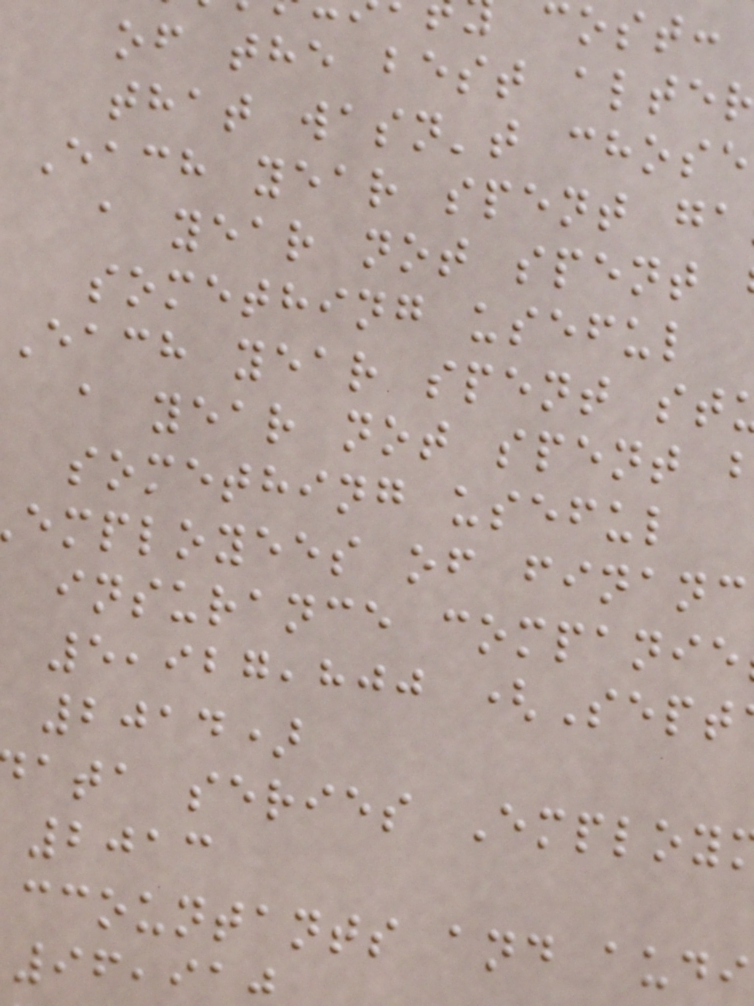of the best alter
that wasn't chose
Each year spent ga
a year not spent
something useful
Each year spent st
a year not spent
something useful
employees of financ
insurance companie
5,927,800 (Sept
2014)
ata series Employ
2013
ccountants and audi
96,91
